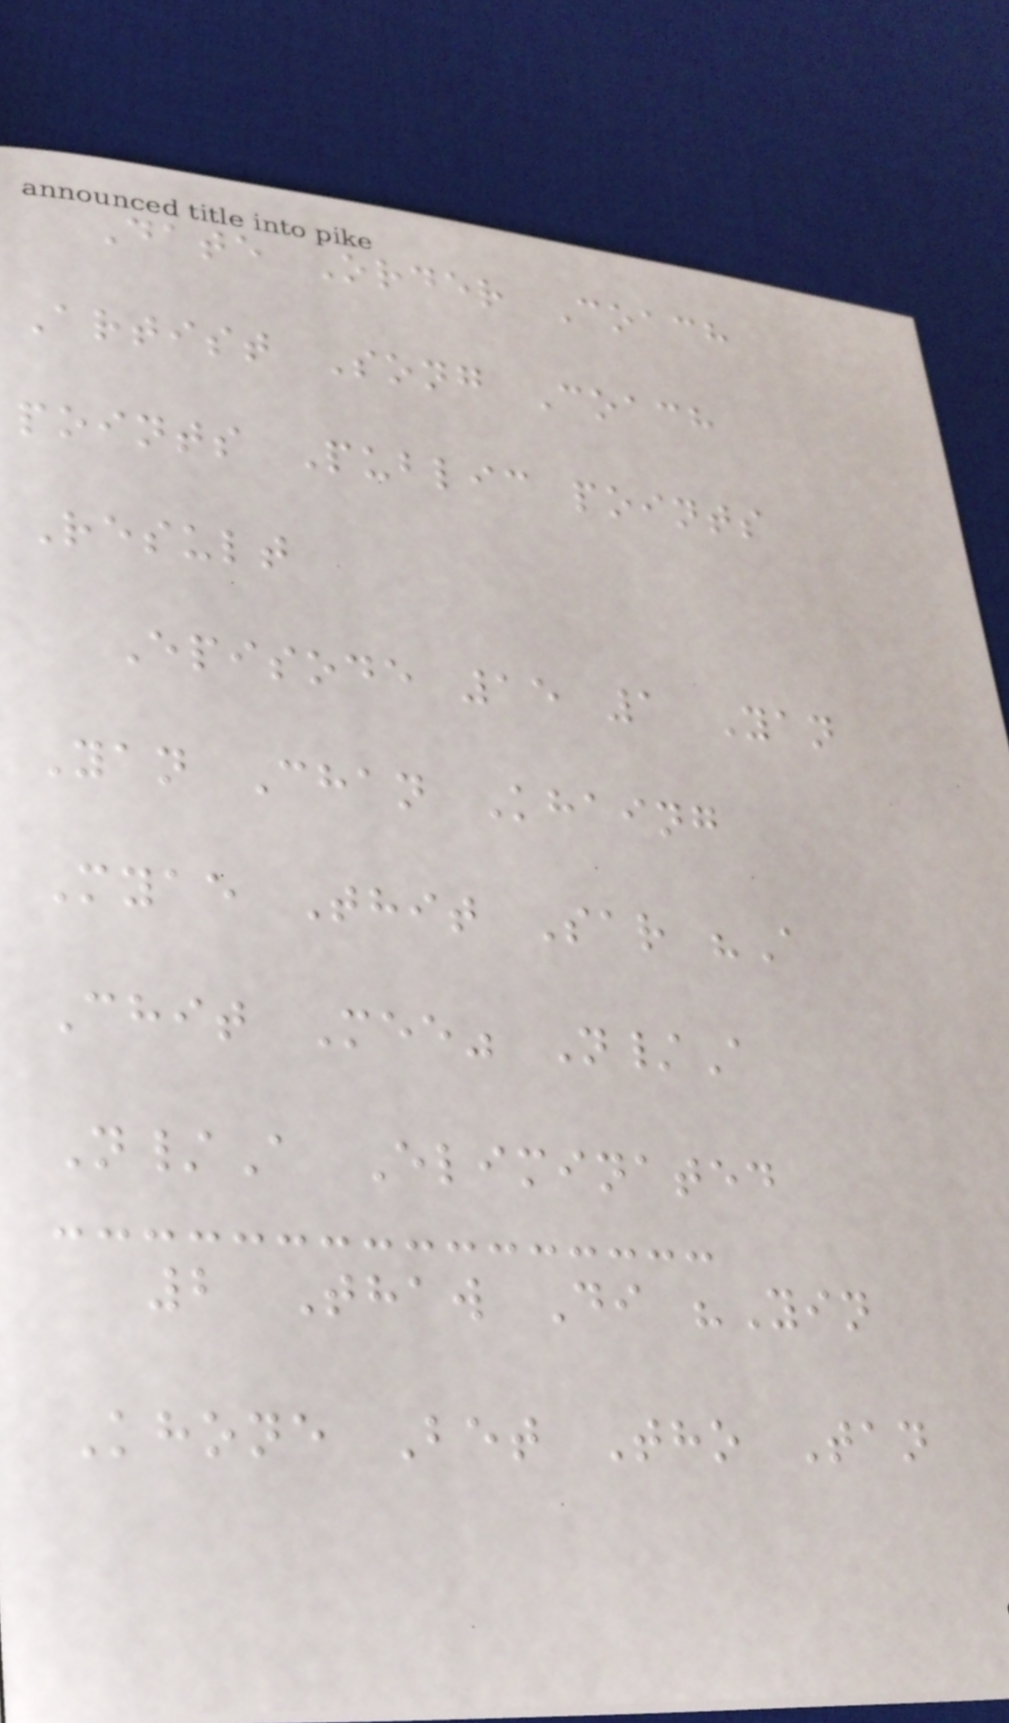Date Order Coach
Artist Song Coach
points Public points
Result
Episode 15 1 Yan
Yan Chan Khaing
Myae Thit Sar "A
Chit Mee" N/A
N/A Eliminated
2 Thaw Di "Yin
Khone Bet Tho Tan
